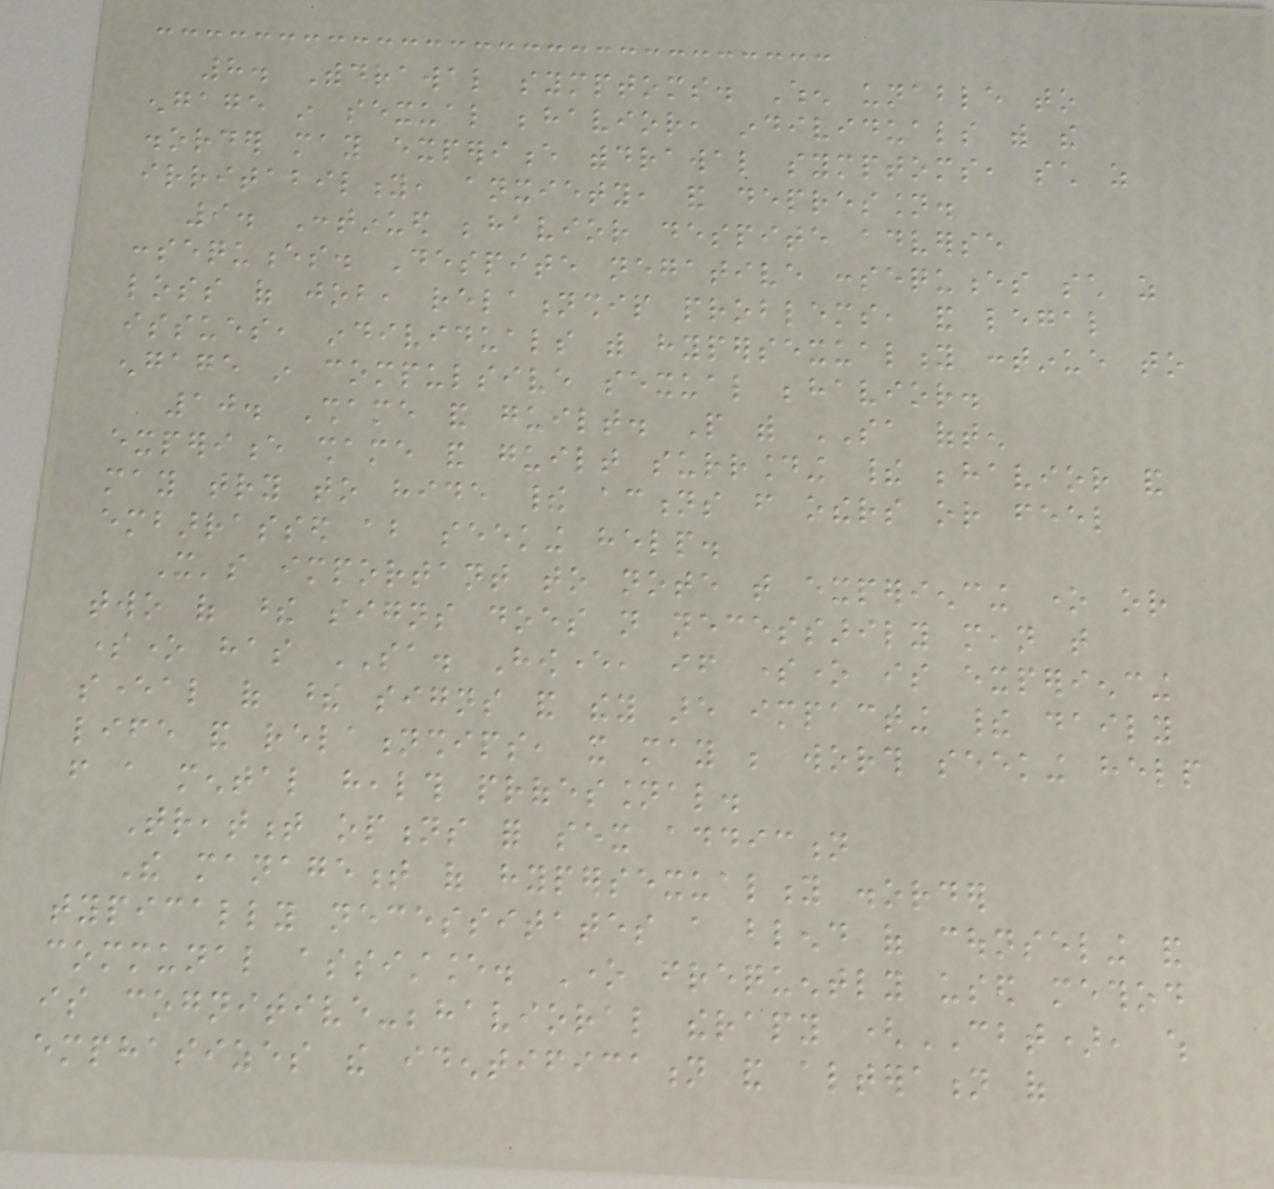8. Withdrawal symptoms. When unable to
engage in sexual behavior, individuals with the
disorder may experience withdrawal symptoms, such as
irritability, anxiety, and depression.
9. Continued behavior despite adverse
consequences. Despite negative consequences such as
loss of job, relationship problems, and legal
issues, individuals with hypersexuality continue to
engage in compulsive sexual behavior.
10. Shame and guilt. People with SA often
experience shame and guilt surrounding their behavior and
may try to hide their actions from others or feel
embarrassed about seeking help.
It's important to note that experiencing one or
two of these signs does not necessarily mean that
someone has SA. However, if someone is experiencing
several of these signs and they are impacting their daily
life and relationships, it may be worth seeking help
from a mental health professional.
Treatment options for sex addiction
The management of hypersexuality disorder
typically necessitates a blend of counseling and
communal assistance. One frequently used method
is cognitive-behavioral therapy (CBT), which
emphasizes the identification and alteration of
